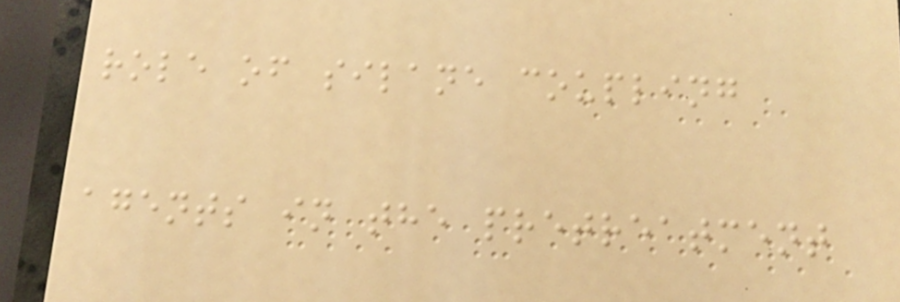role of silane coupling
agents in the pretreatment
